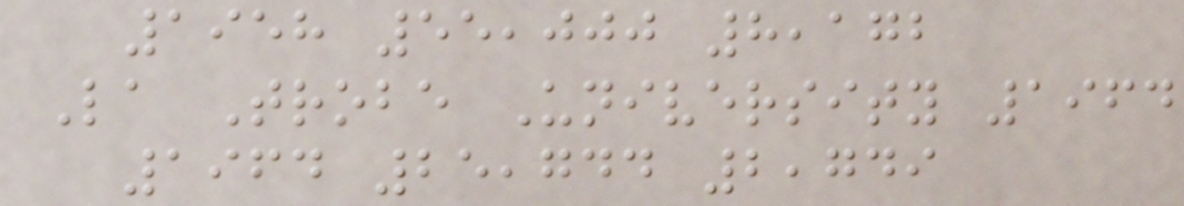1958 55,000 8,172
La Trobe University 1964
1964 25,744 2,749
